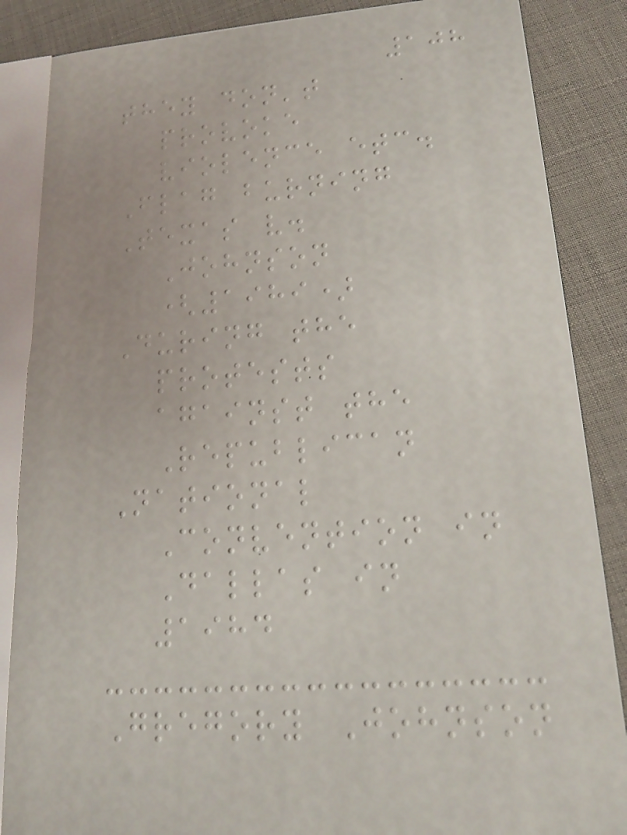108
they don't
provoke
violence etc.
Flag burning
Texas v.
Johnson
(1989)
During the
protests
against the
Republican
National
Convention in
Dallas in
1984
Gregory Johnson
